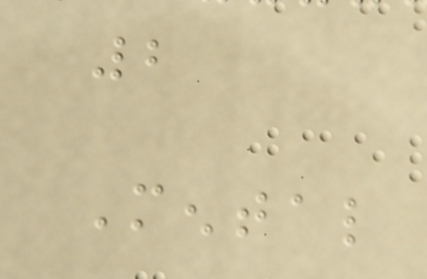2
Mental
